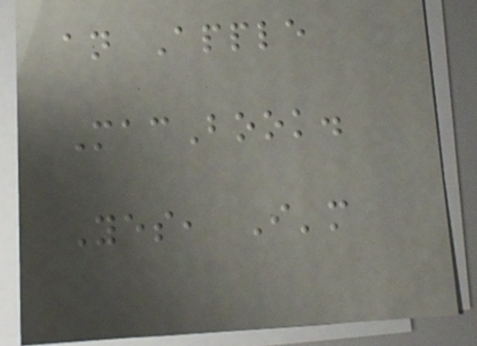an Apple
MacBook.
Yes, I'm
